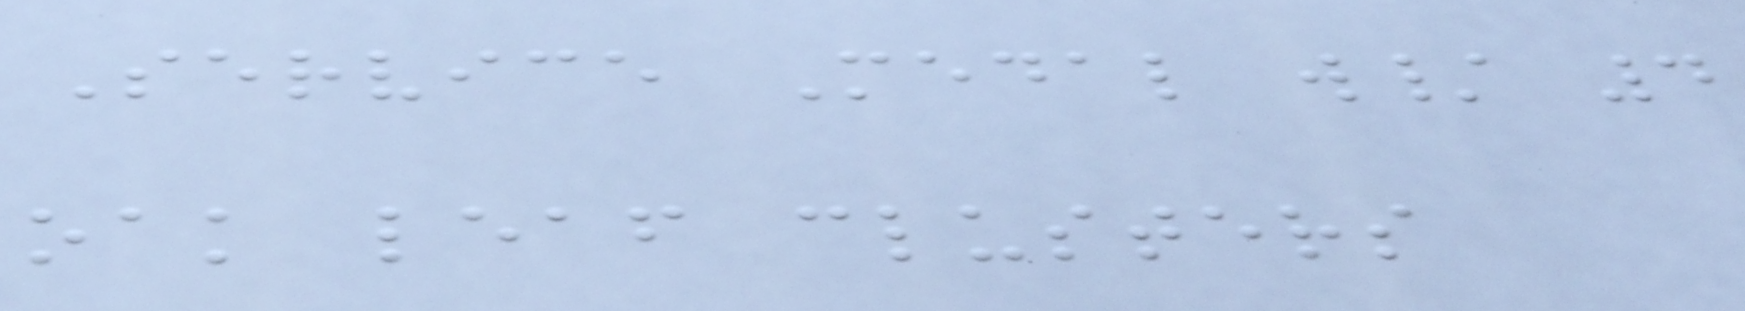Service Medal w/ 4
oak leaf clusters
